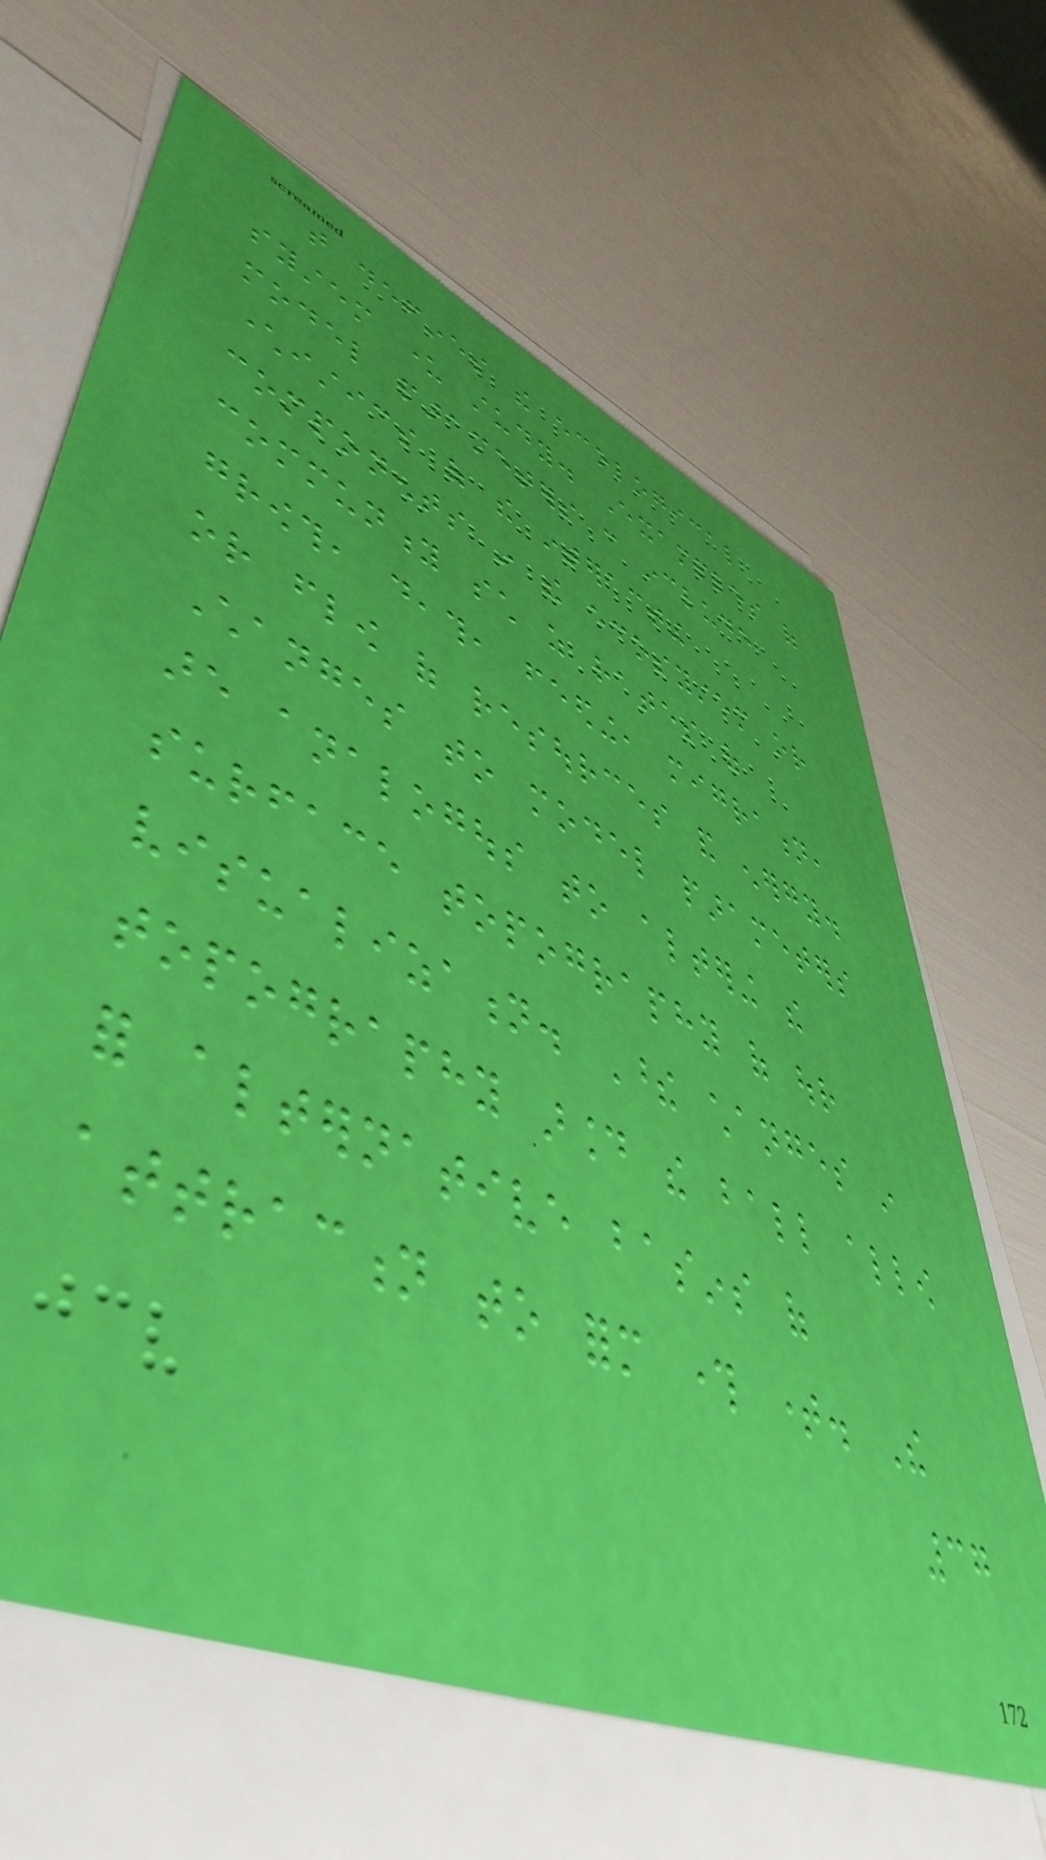that defines the ecological
system under study. Examples of
model parameters can include
characteristics of the interacting
components in the ecosystem or
community such as rates of
growth, death, feeding, migration,
or flow of resources and energy.
Changes to model parameters
are analogous to altering the
surface topography of our
visualization. These changes in
topography around the ball allow
for alternative basins of
attraction to form through time. The
37
